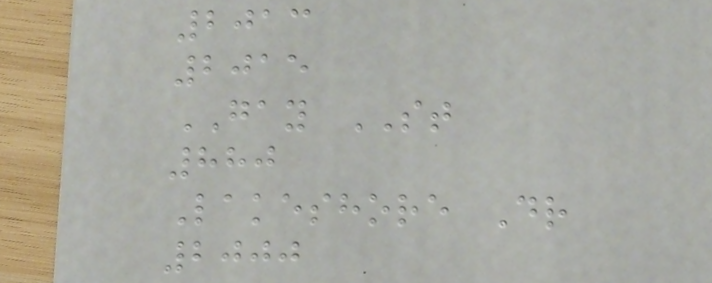2013
2015
GAY ST
880
Lakeshore Dr
2000
